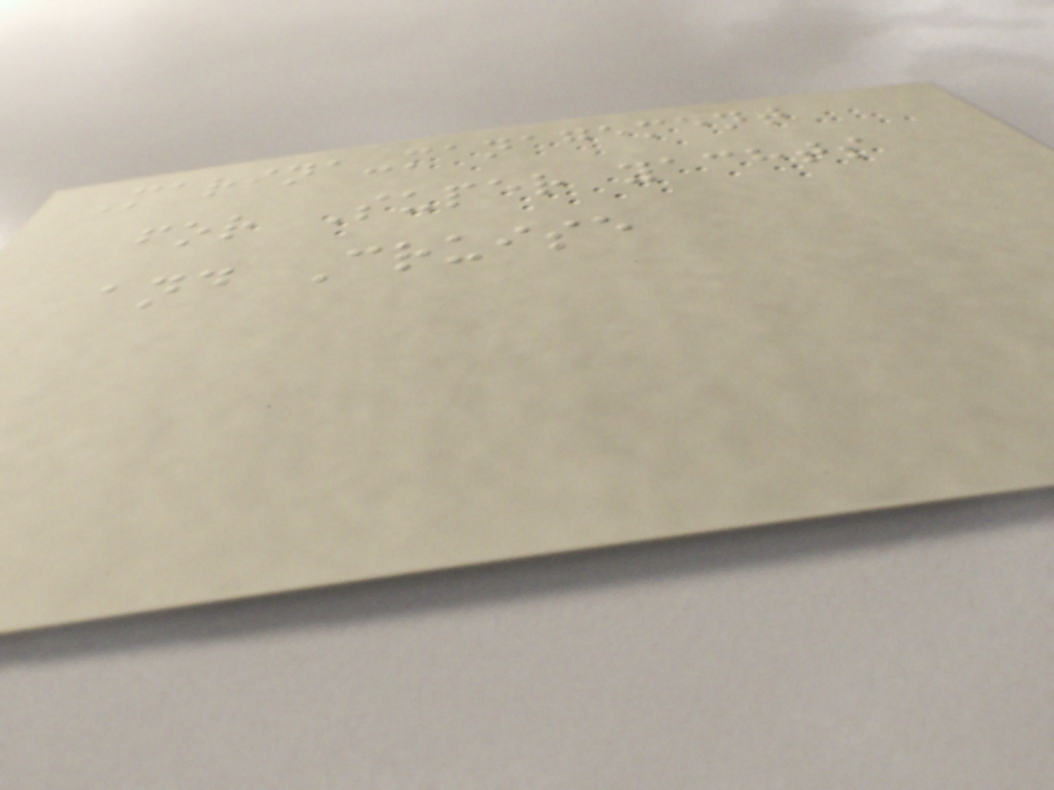Marina-management
for Super yachts
and Cruise
